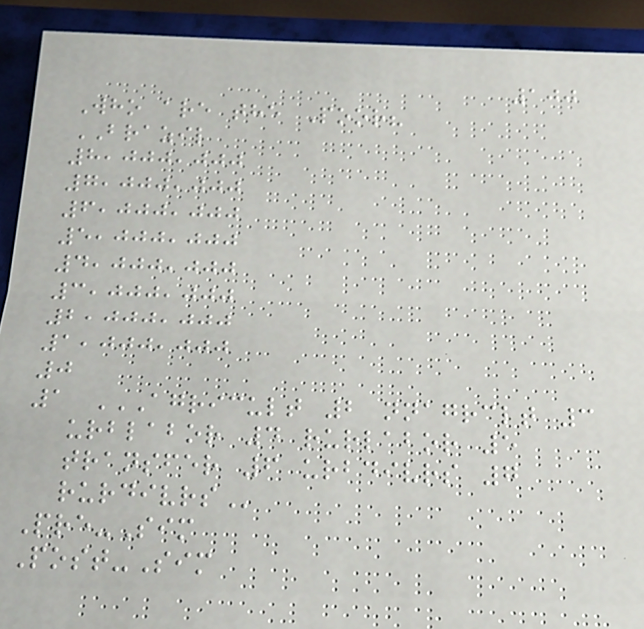100
Who are the Poor?
BRAZIL
8,000,000
7,000,000
6,000,000
5,000,000
4,000,000
3,000,000
2,000,000
1,000,000
0
1 AGRICULT 2 NNAGRCLT 3
URBLABOR 4 RURLABOR 5
TRANSFER 6 URBDIVRS 7
RURDIVRS
Pre-Sim
Post-Sim
